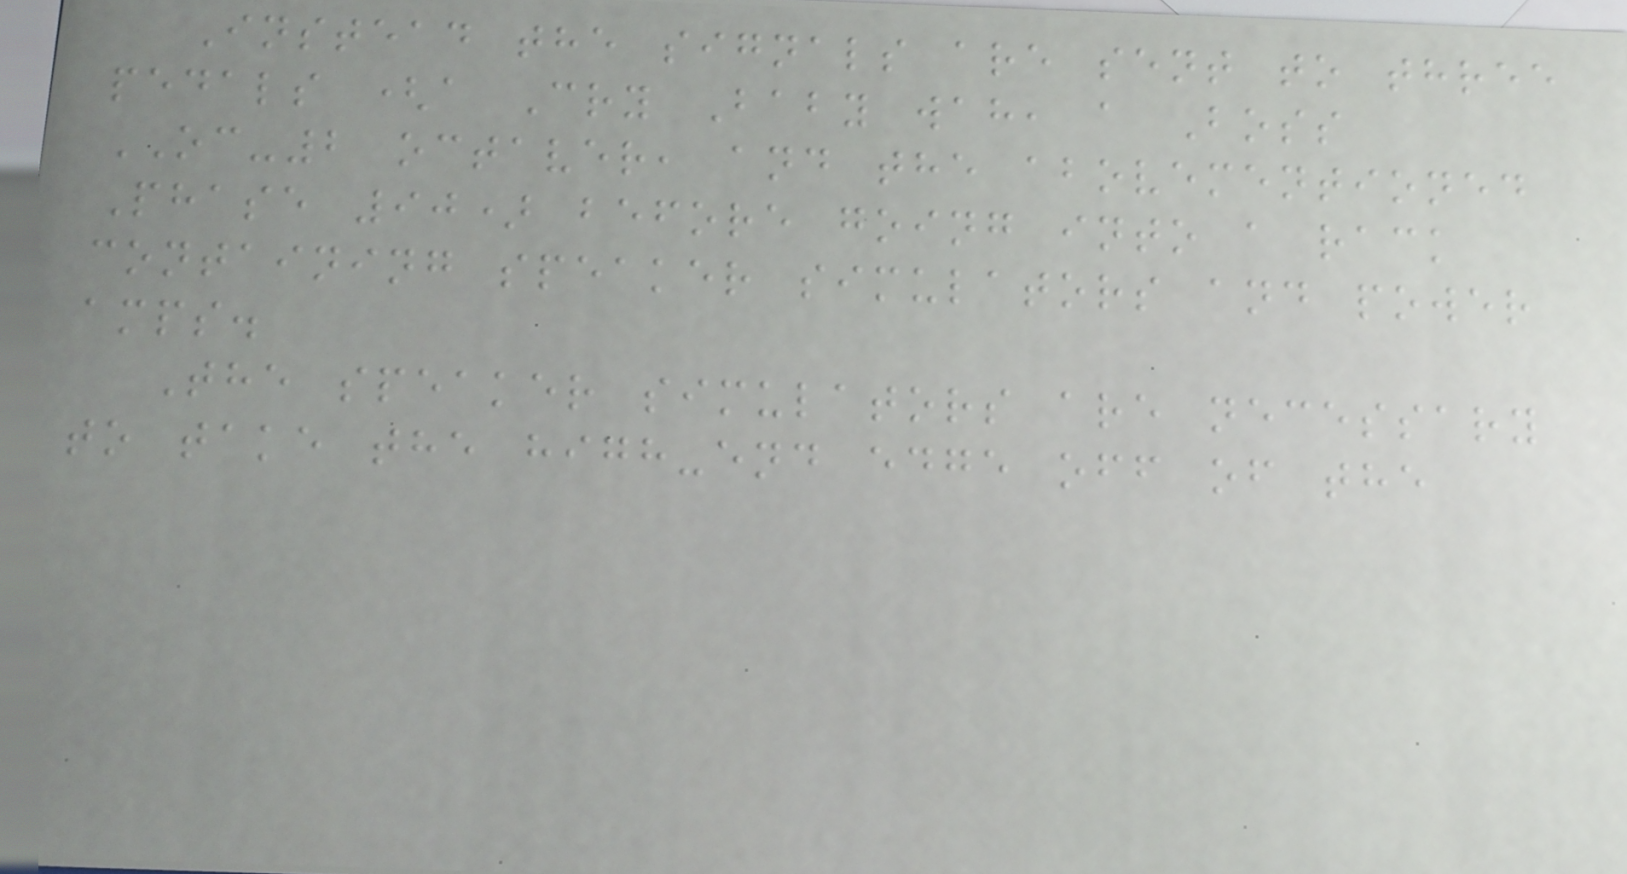Instead the signals are sent to three
pedals (a Cry Baby wah, a Boss
OC-2 octaver, and the abovementioned
Phase 90) before going into a rack
containing speaker simulators and power
amps.
The speaker simulators are necessary
to take the high-end edge off of the
